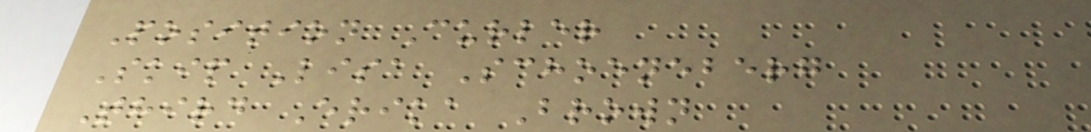Position Curler
Skip Lisa Schoeneberg
Third Erika Brown
